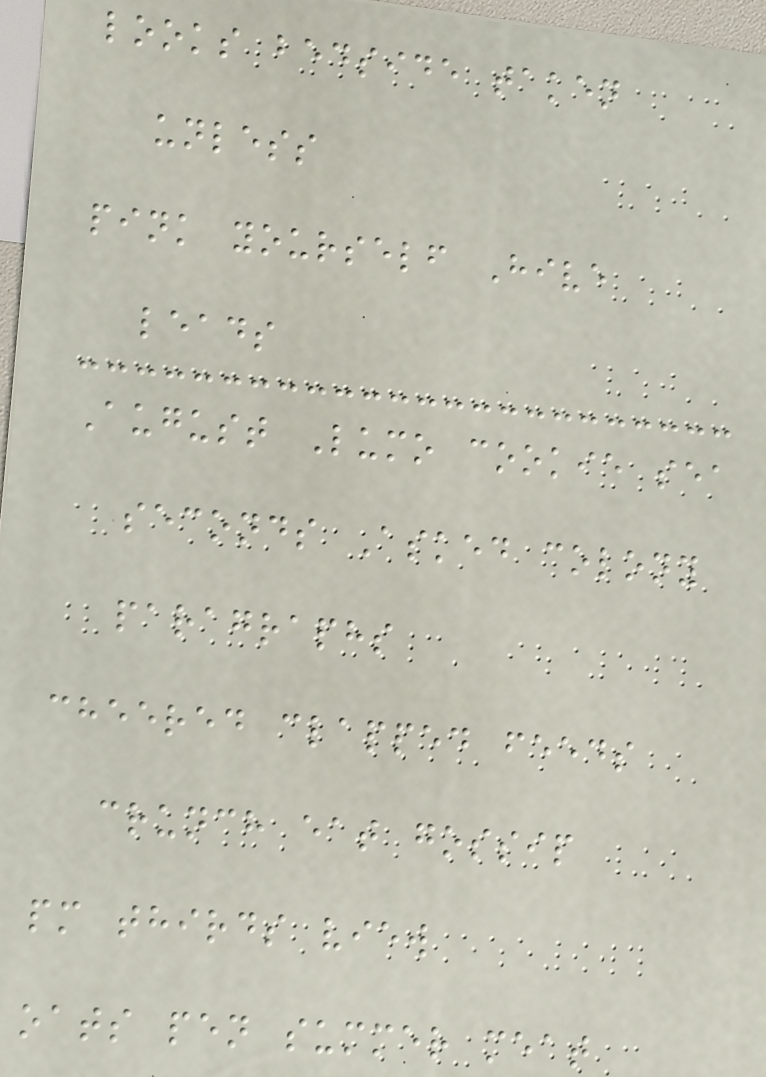looks bedside taken
unless
pink yourself Hive
leads
August Lumo cookie sea
seconds Asked colony
paragraphs
cheered clapped feeds
crunch eat gossip
pm thirds view
oats pen summer meat
